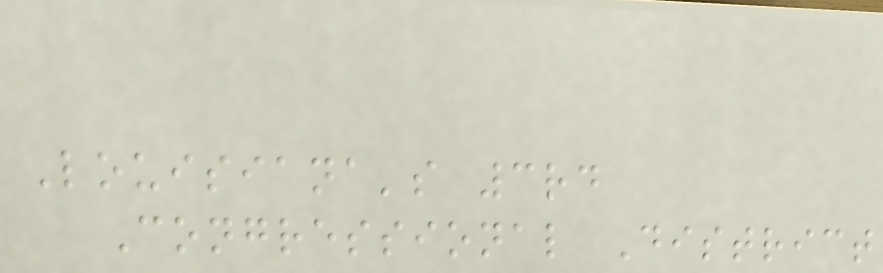Louisiana's 3rd
Congressional District
